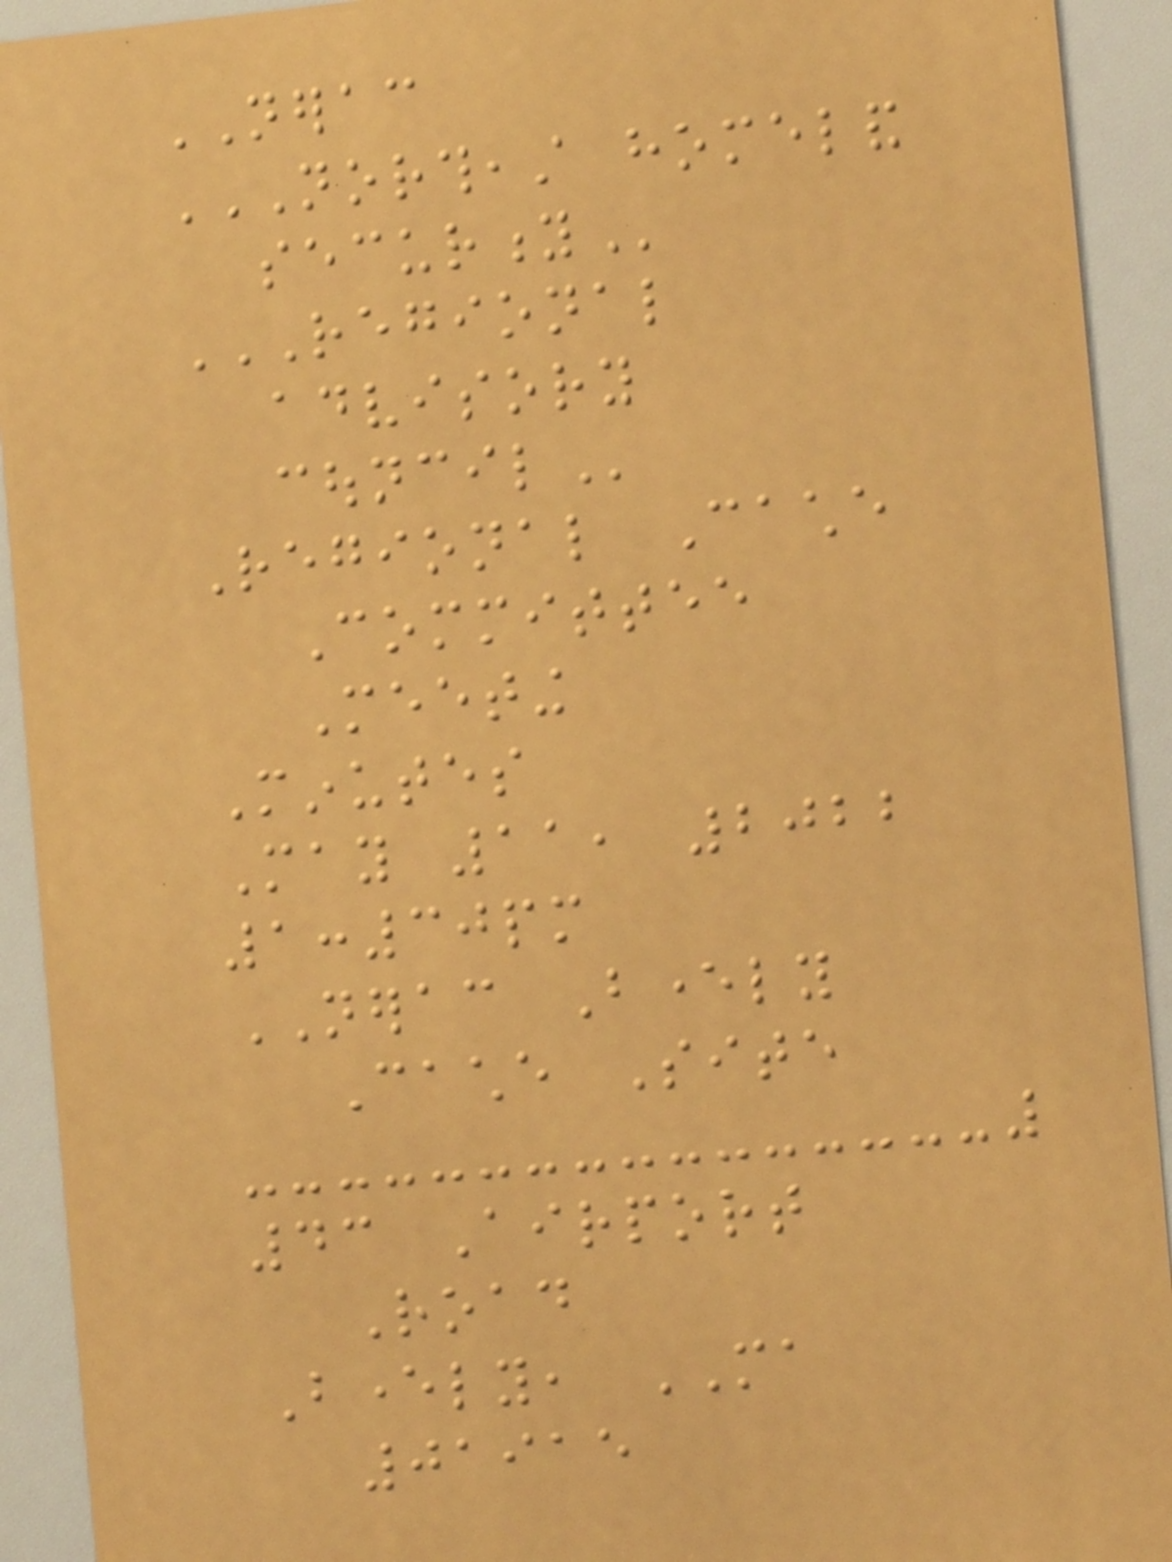NERAC
NORTHEAST HOMELAND
SECURITY
REGIONAL
ADVISORY
COUNCIL
Regional Cache
Committee
Meeting
Minutes
May 11, 2022
1:30pm
NERAC Beverly
Cache Site
43 Airport
Road
Beverly, MA
01915
